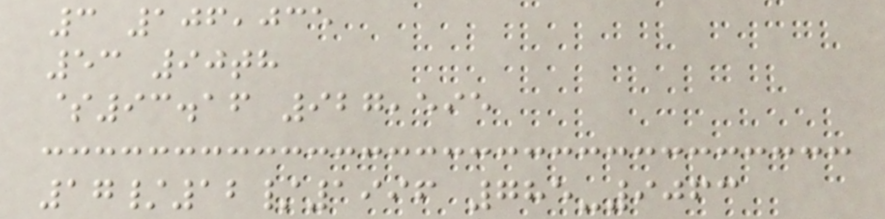3 106,035
53 90th
$93.16 927,595
17/12/1996 785-9063
